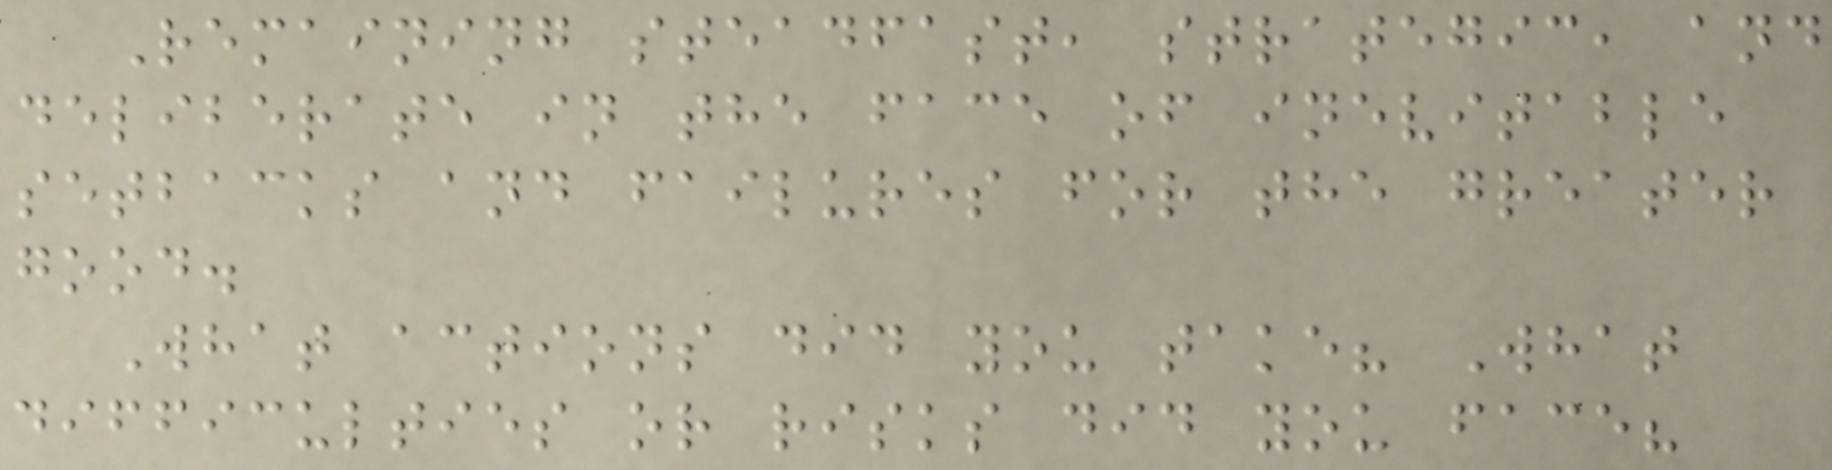Remaining steadfast, strategic, and
deliberate in the face of inevitable
setbacks and failures for the greater
good.
What actions did you take? What
difficulties or risks did you face?
